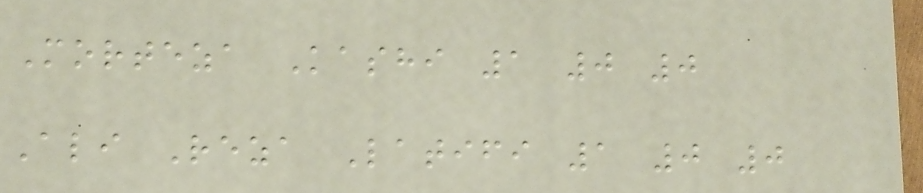Morteza Kashi 1 0 0
Ali Reza Latifi 1 0 0
